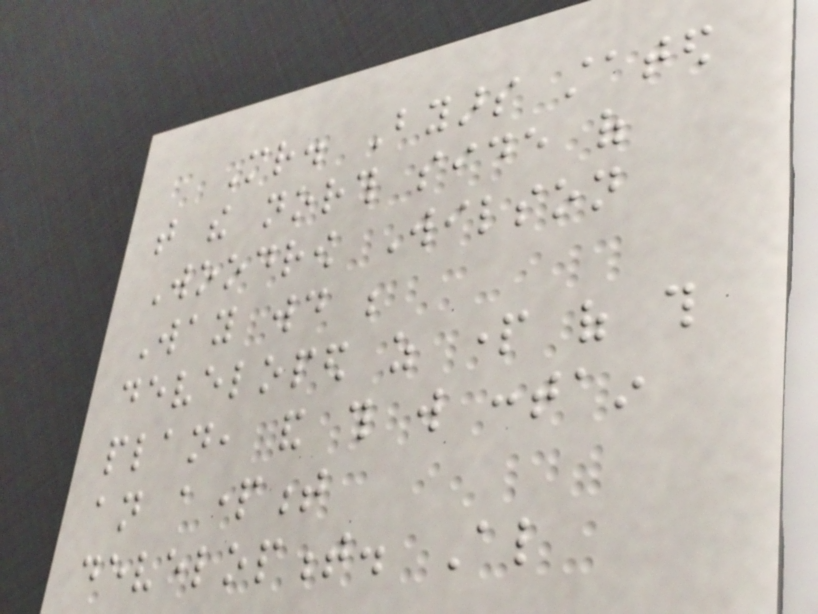Mr. Byars stated
that the north side of
Woodrow Wilson
Way would be
developed as part of this
plan, and this will contain
an apartment
development. Also
